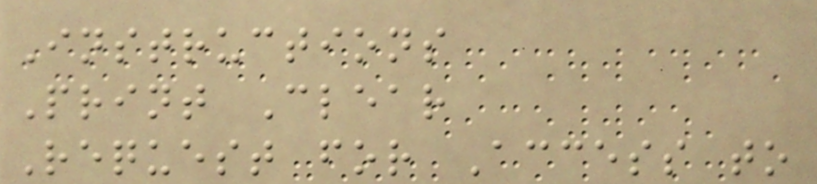Instructions
Print Clear
Request for Access to
